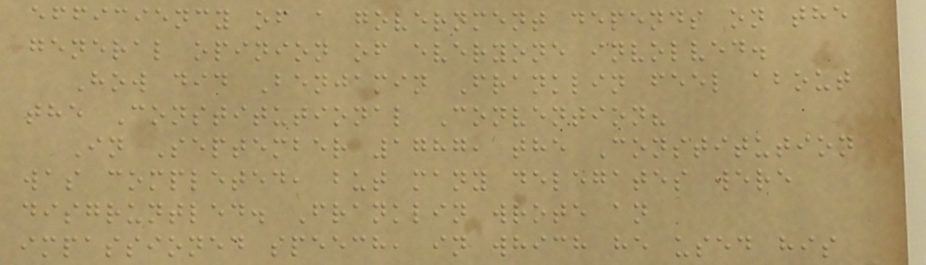efficiency of a government depends on the
general opinion of everyone involved.
How did Benjamin Franklin feel about
the Constitutional Convention?
In September 1787, the Constitution
was completed, but many delegates were
disgruntled. Franklin wrote an
impassioned speech, in which he used his
